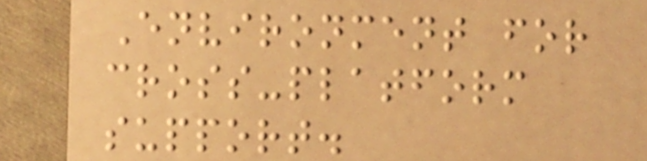Environment for
cross-platform
support.
